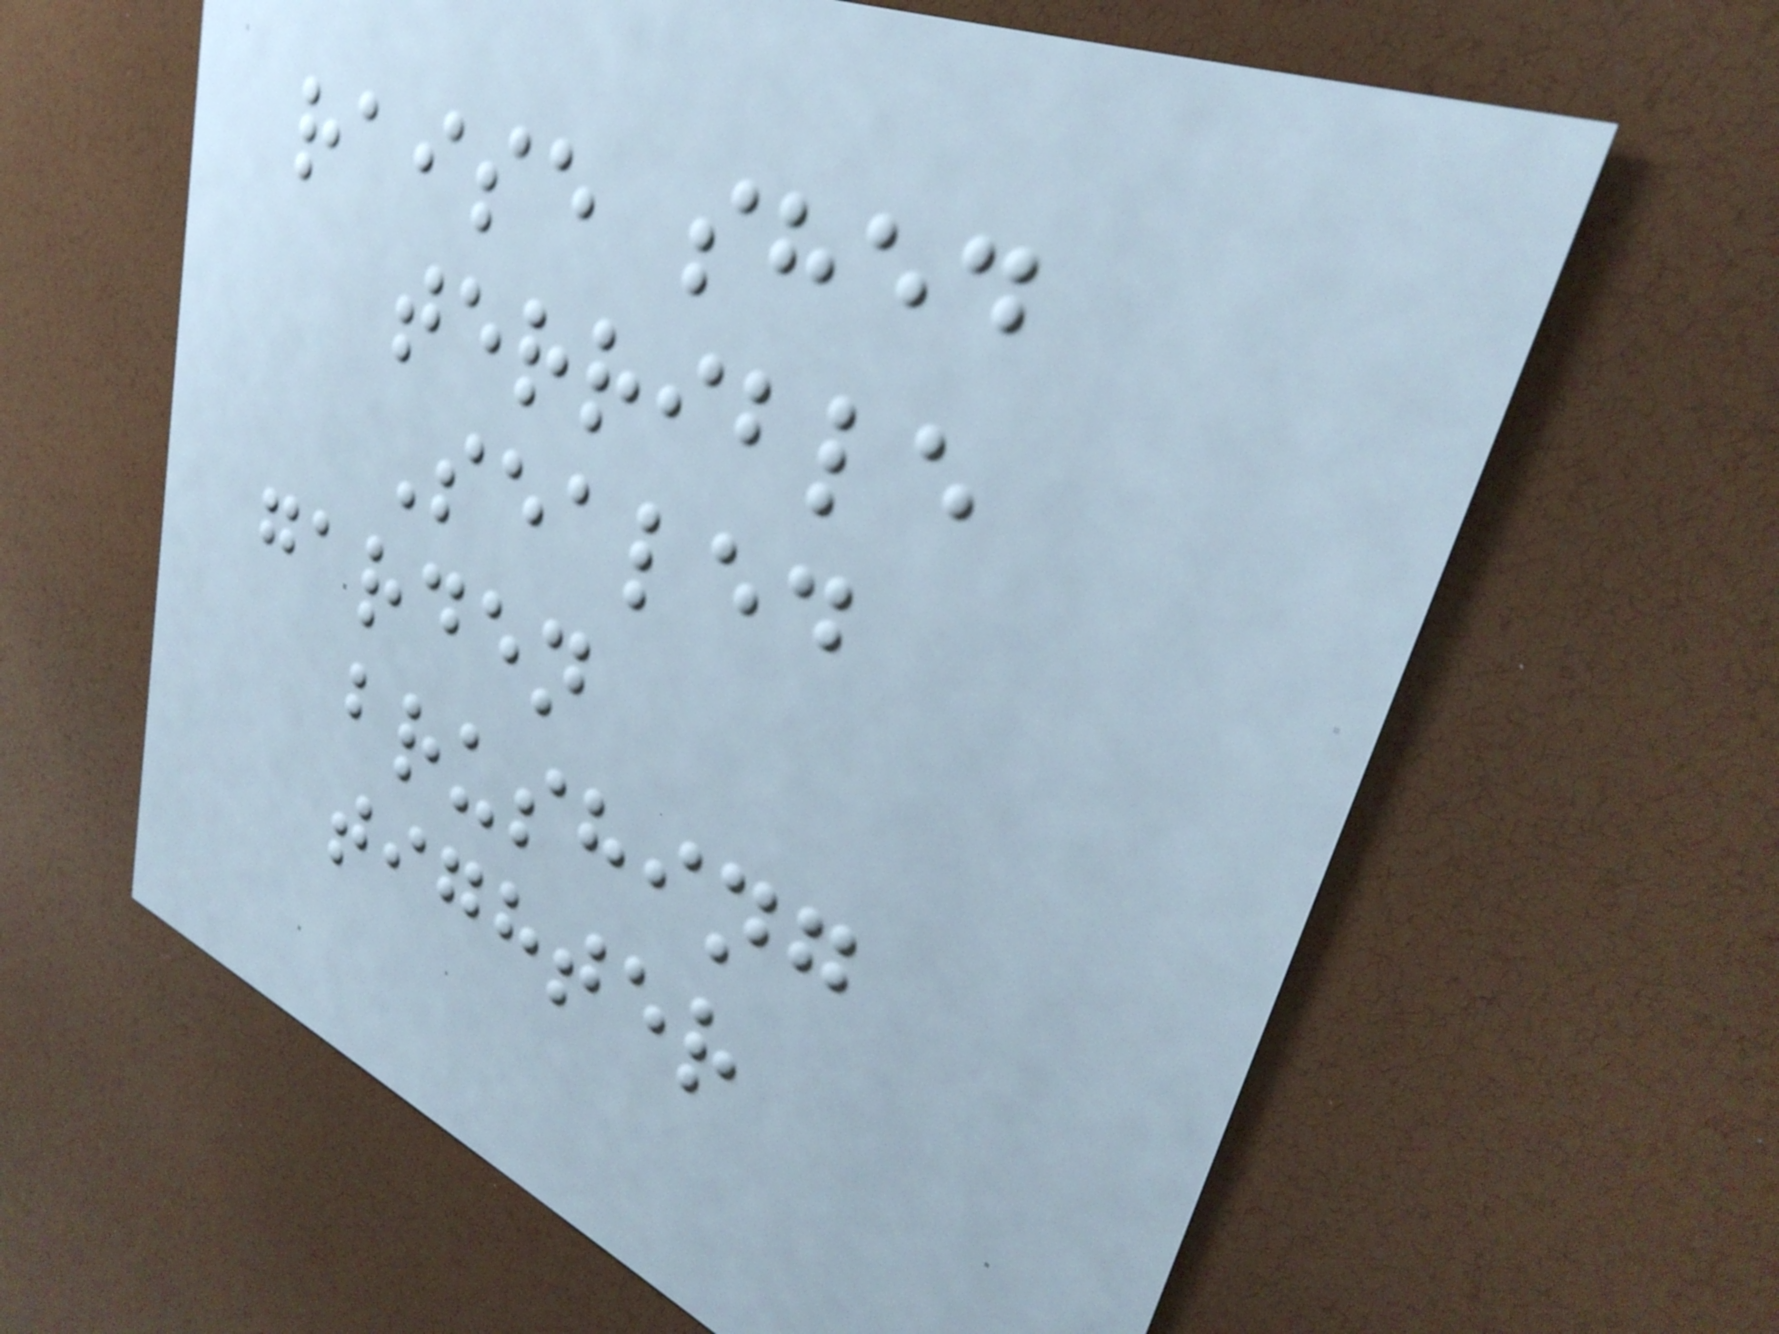raise shed
terrible
Sealed
garden
brushing
tighter
